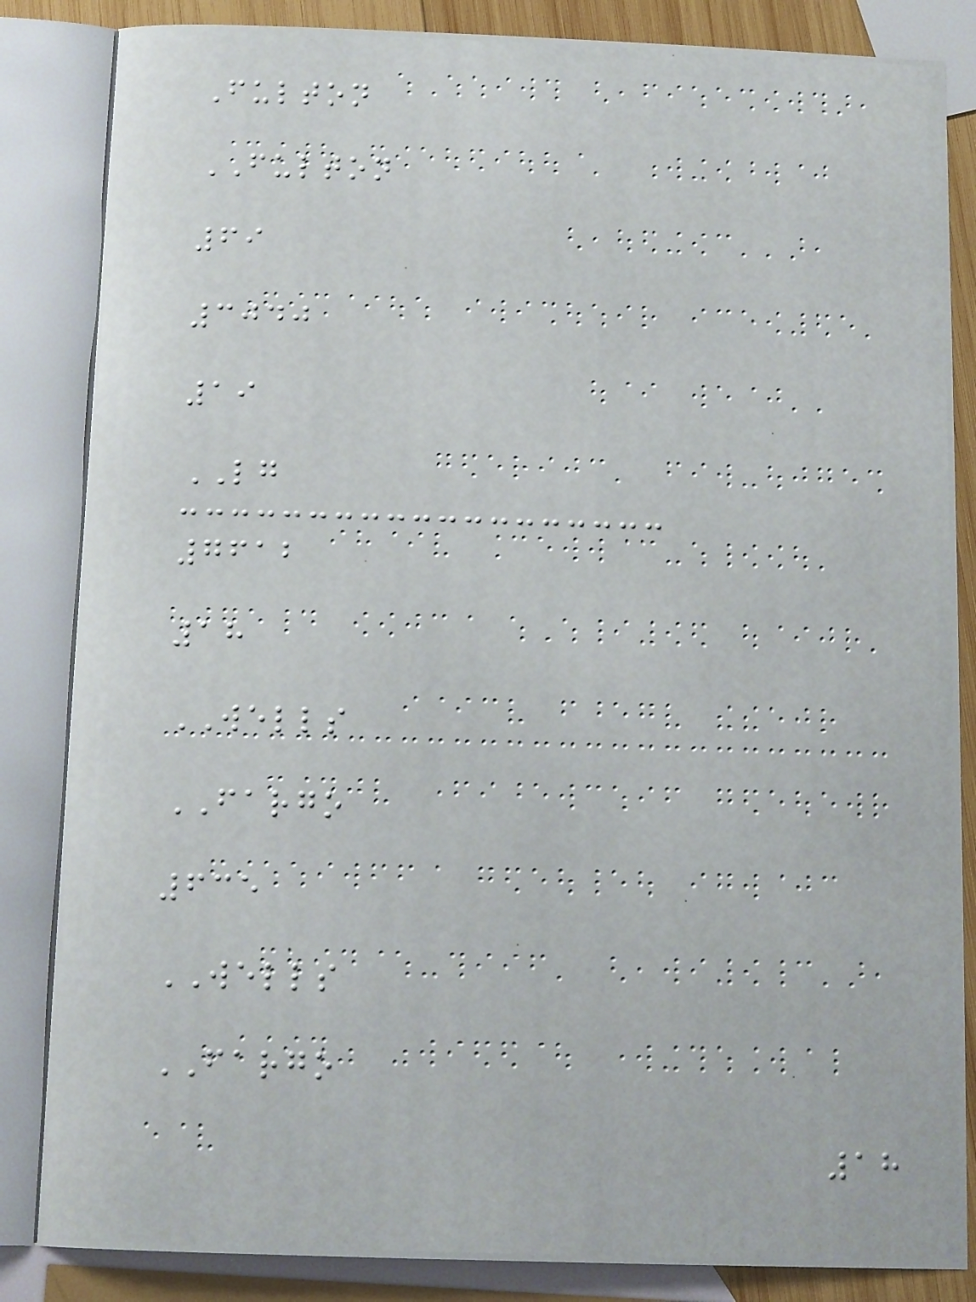Fulton
FULTON
69
3040
19
LG
7612
18
WELLS
FARGO
635
WELLS
FARGO
18
